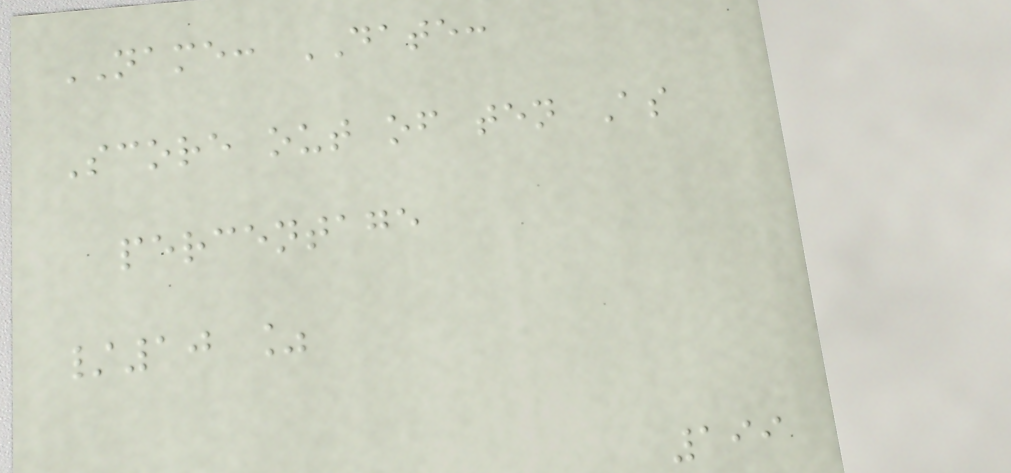NAME: DATE:
Score out of ten As
percentage
/10 %
199
